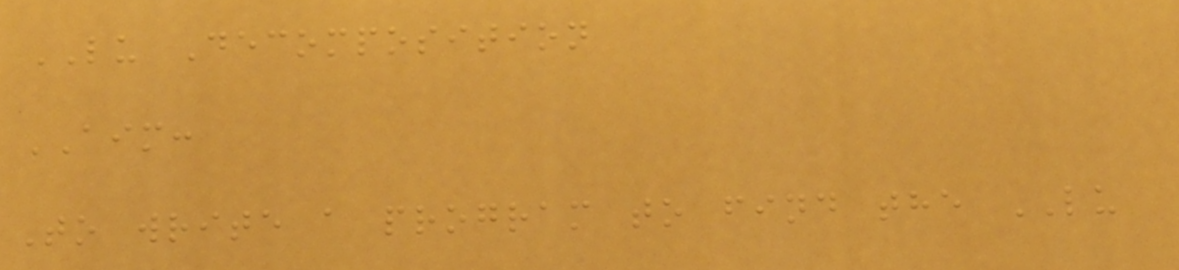LU Decomposition
AIM:
To write a program to find the LU
